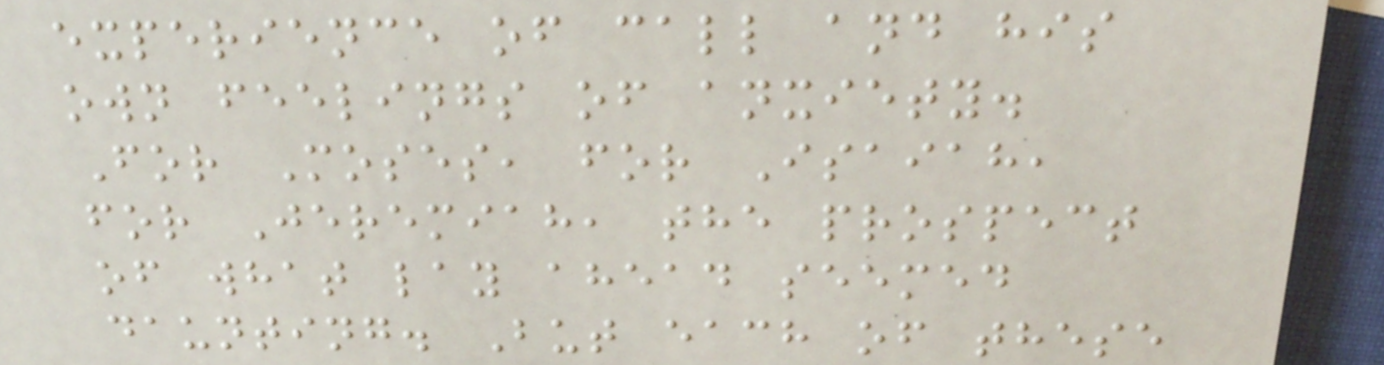experience of call and his
own feelings of anxiety.
For Moses, for Isaiah,
for Jeremiah, the prospect
of what lay ahead seemed
daunting. But each of these
